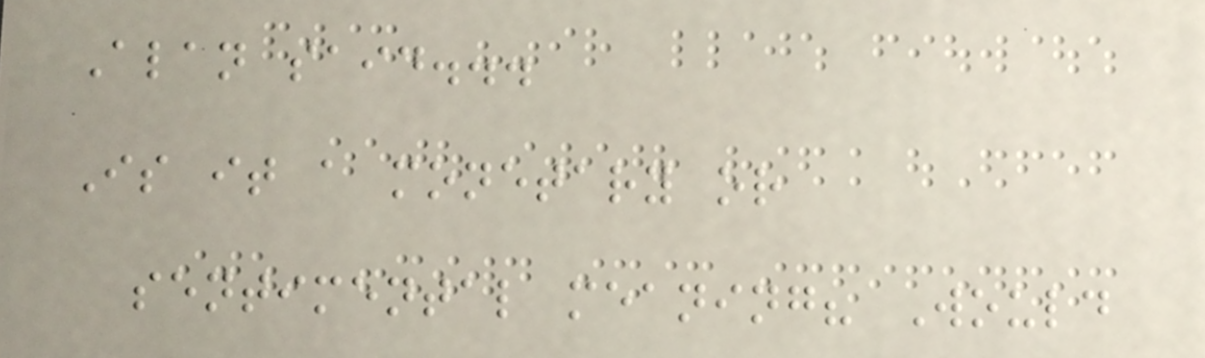Alan said...
Is it a monetary or
sentimental meaning? Would
